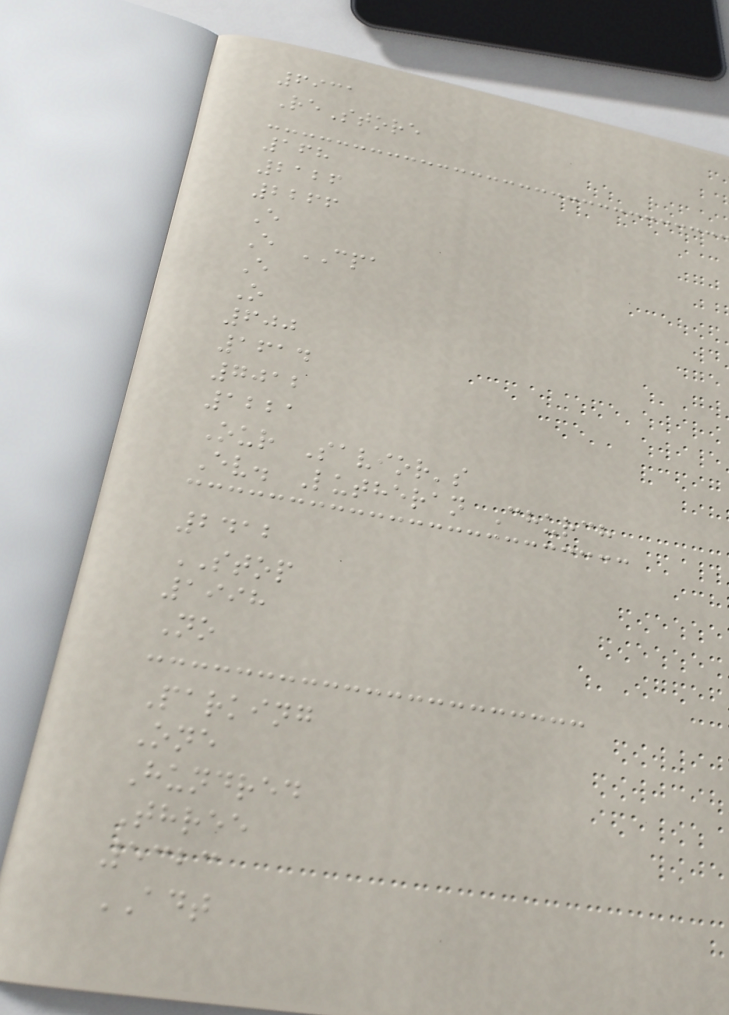6931
ReStore
168
2126
2266
E
E CPA
E
O
600
1614
7012
1221
Our Savior's
Ev. Lutheran Church
2412
STOP
1998
No
Parking
One
Hundred
Three
5323
ADT
